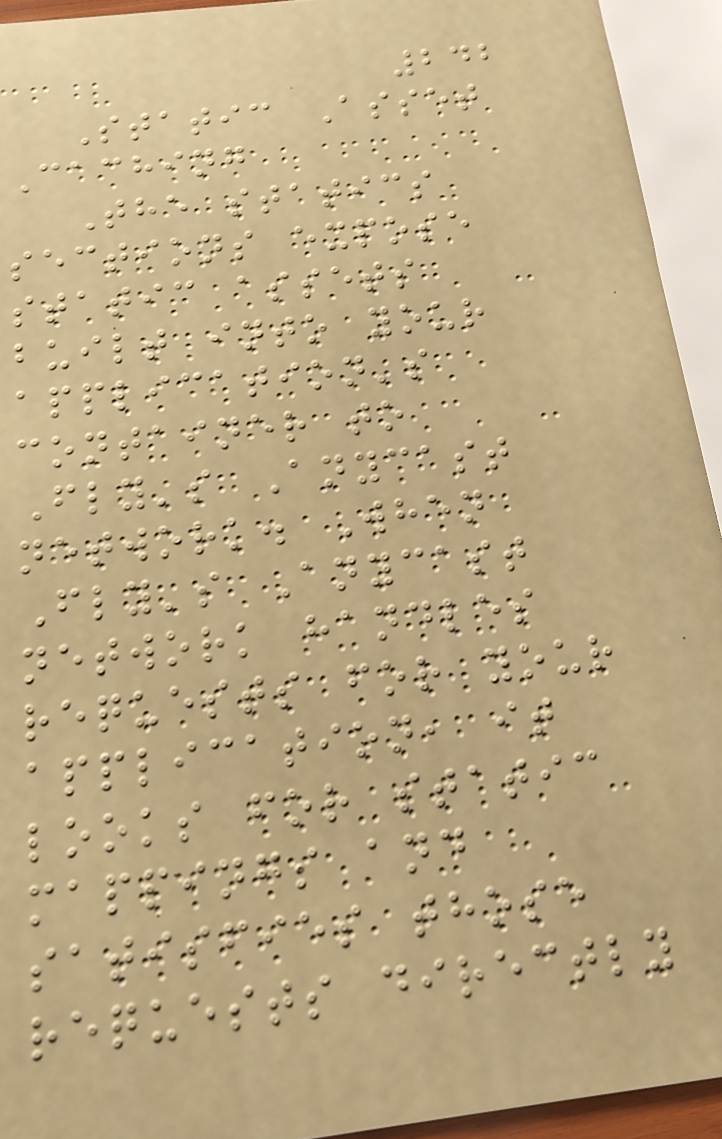242
Static Asset
Caching
The statics
sections expose
static assets
built into your
application's
container to
Fly's Anycast
network. When
Fly's Anycast
network handles
requests for your
application, it
looks for static
mappings and
satisfies those
requests directly
